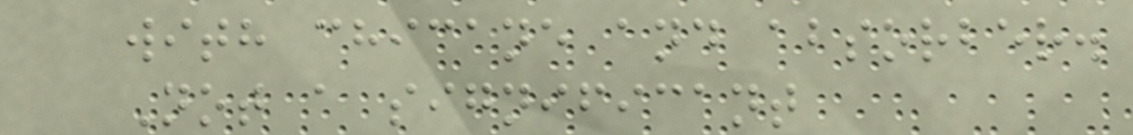with chicane and absorber.
Not a significant
